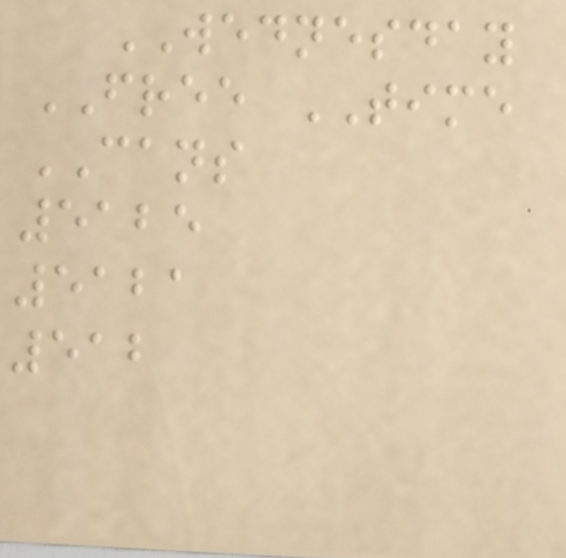WEDNESDAY
FREE TIME
CANS
5125
5121
512
